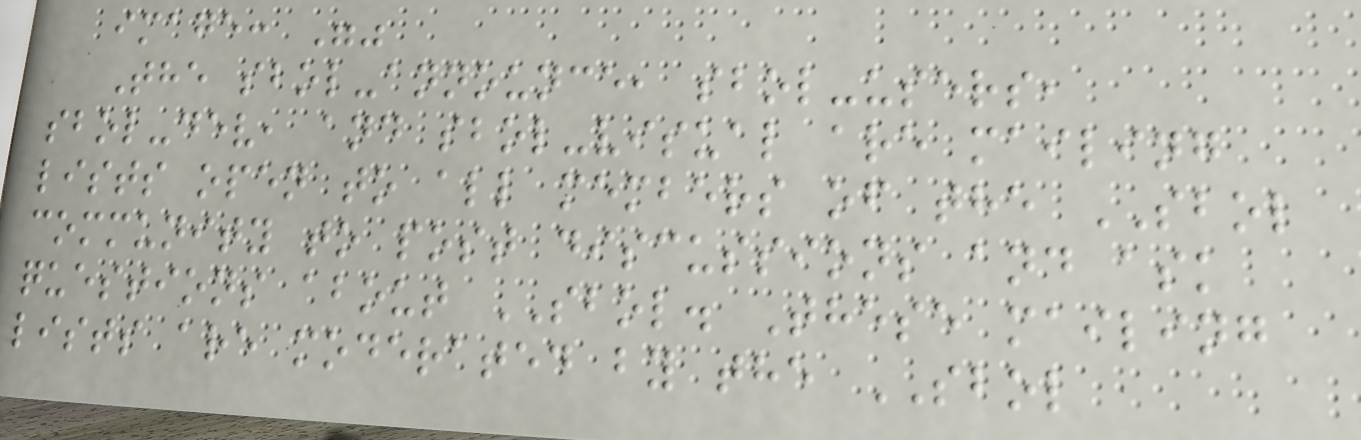image: ""
The sbol-announce, sbol-users,
sbol-dev, and sbol-visual are mailing
lists open to all members of the SBOL
community to post discussions and ask
questions about SBOL. These mailing
lists are moderated by the SBOL
